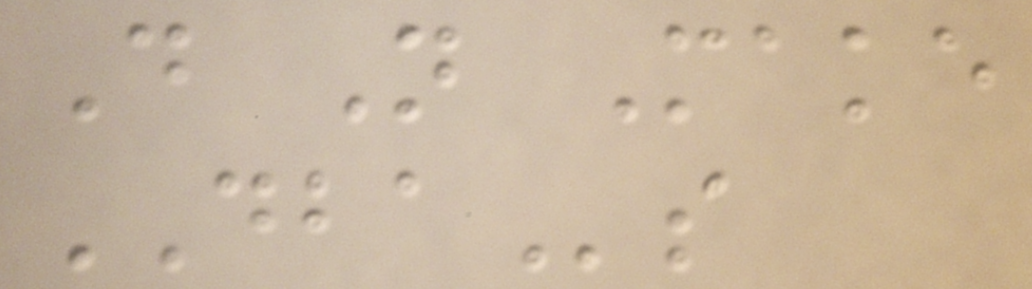Do Not Make
DBAs
